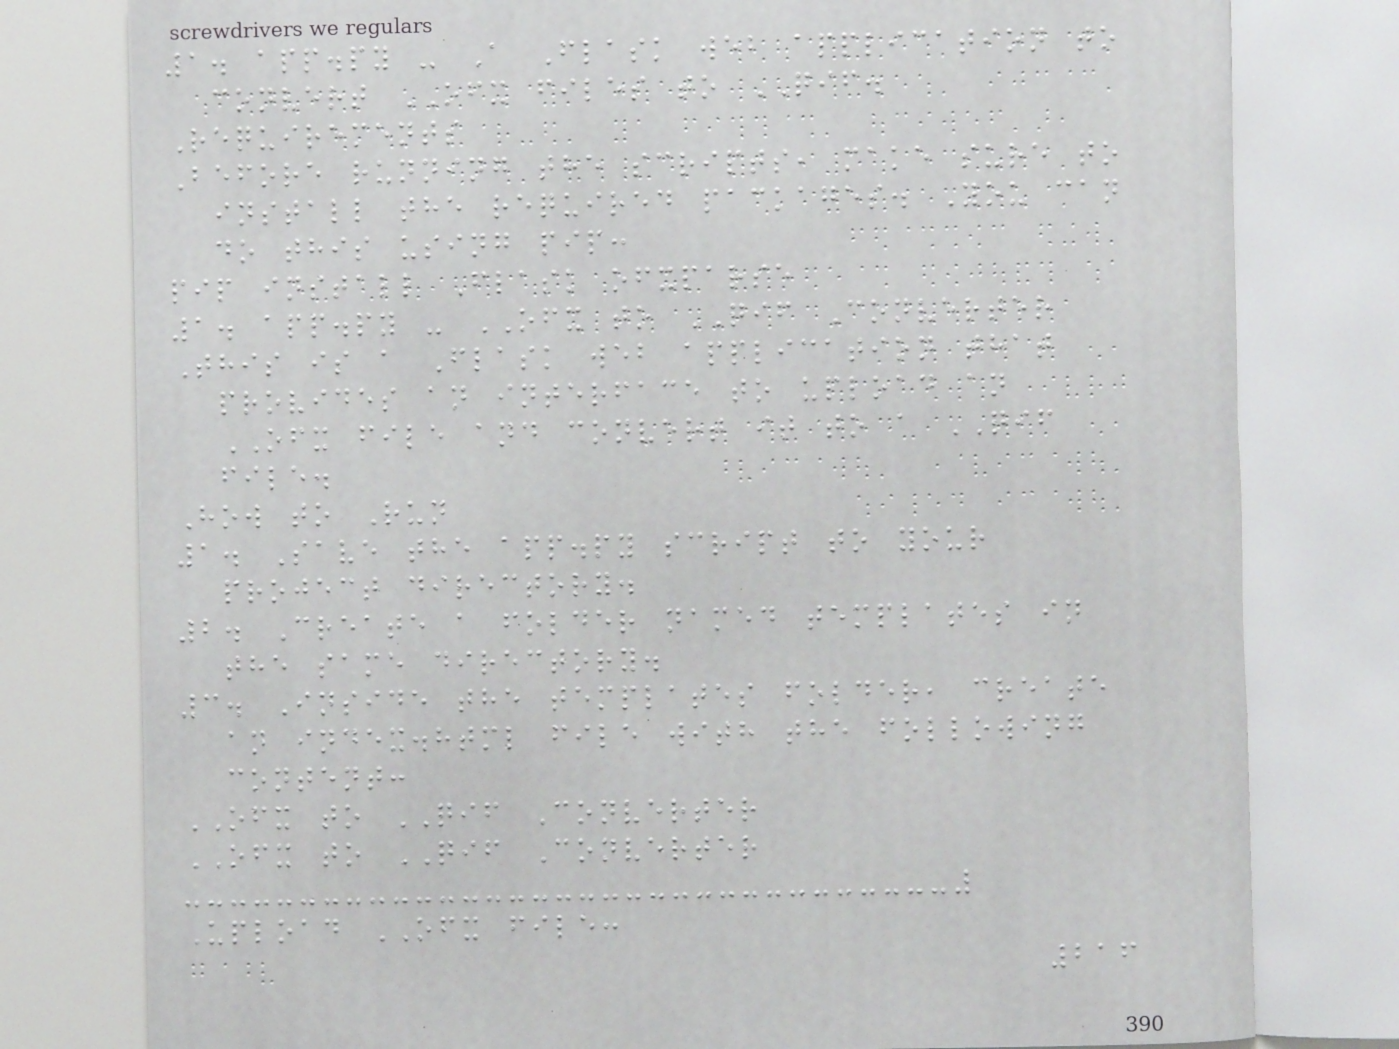1. app.py - A Flask web application to
convert OFX files to QIF.
Requirements
Before running the scripts, make sure to
install the required packages. You can
do this using pip:
pip install Flask ofxparse
1. app.py - OFX to QIF Converter
This is a Flask web application that
provides an interface to upload an
OFX file and convert it to a QIF
file.
How to Run
1. Save the app.py script to your
project directory.
2. Create a folder named templates in
the same directory.
3. Inside the templates folder, create
an index.html file with the following
content:
OFX to QIF Converter
OFX to QIF Converter
Upload OFX file:
216
